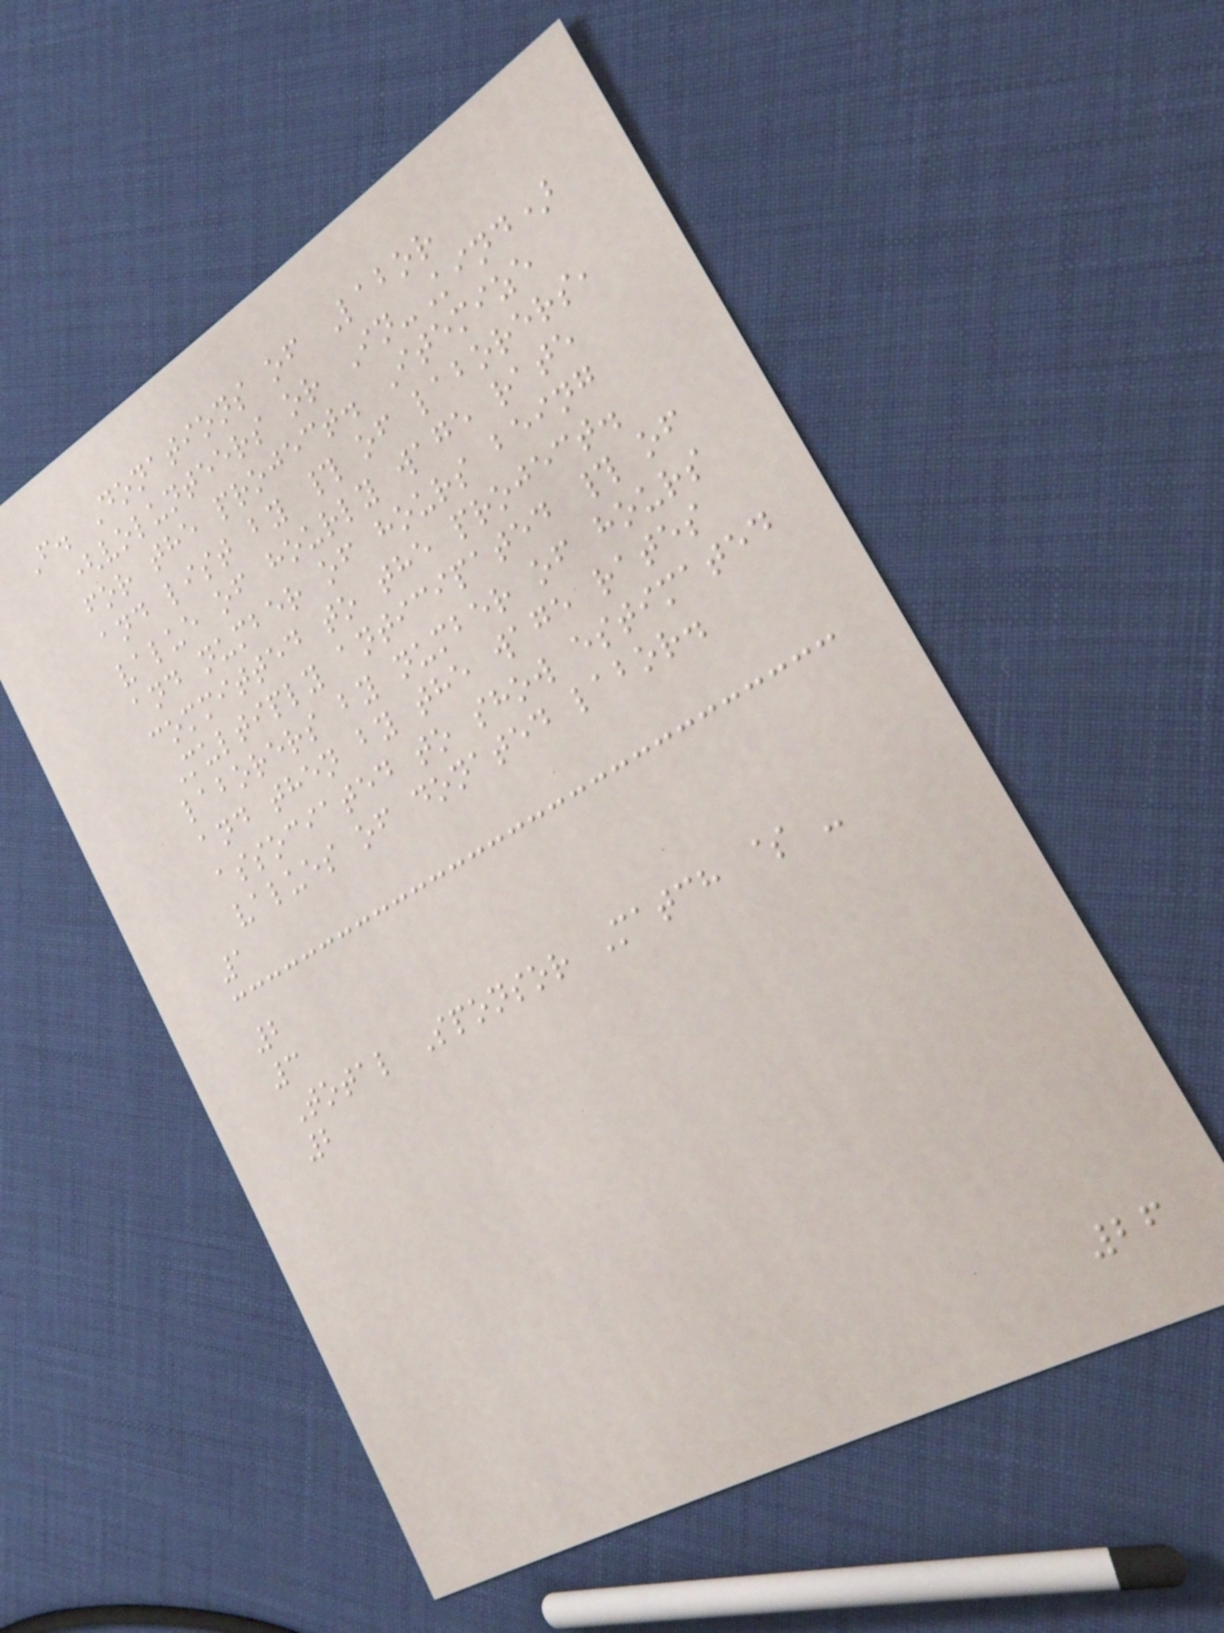F. Donations of Labor
(volunteers or In-Kind)
for the project. Itemize
and list by # of laborers,
value of hourly wage rate
and number of hours being
committed to the project.
Multiply anticipated # of
laborers by number of hours
and then by the wage rates
associated to show estimated
values of donated labor.
1
2
3
Total Sponsor Match $ -
2
26
